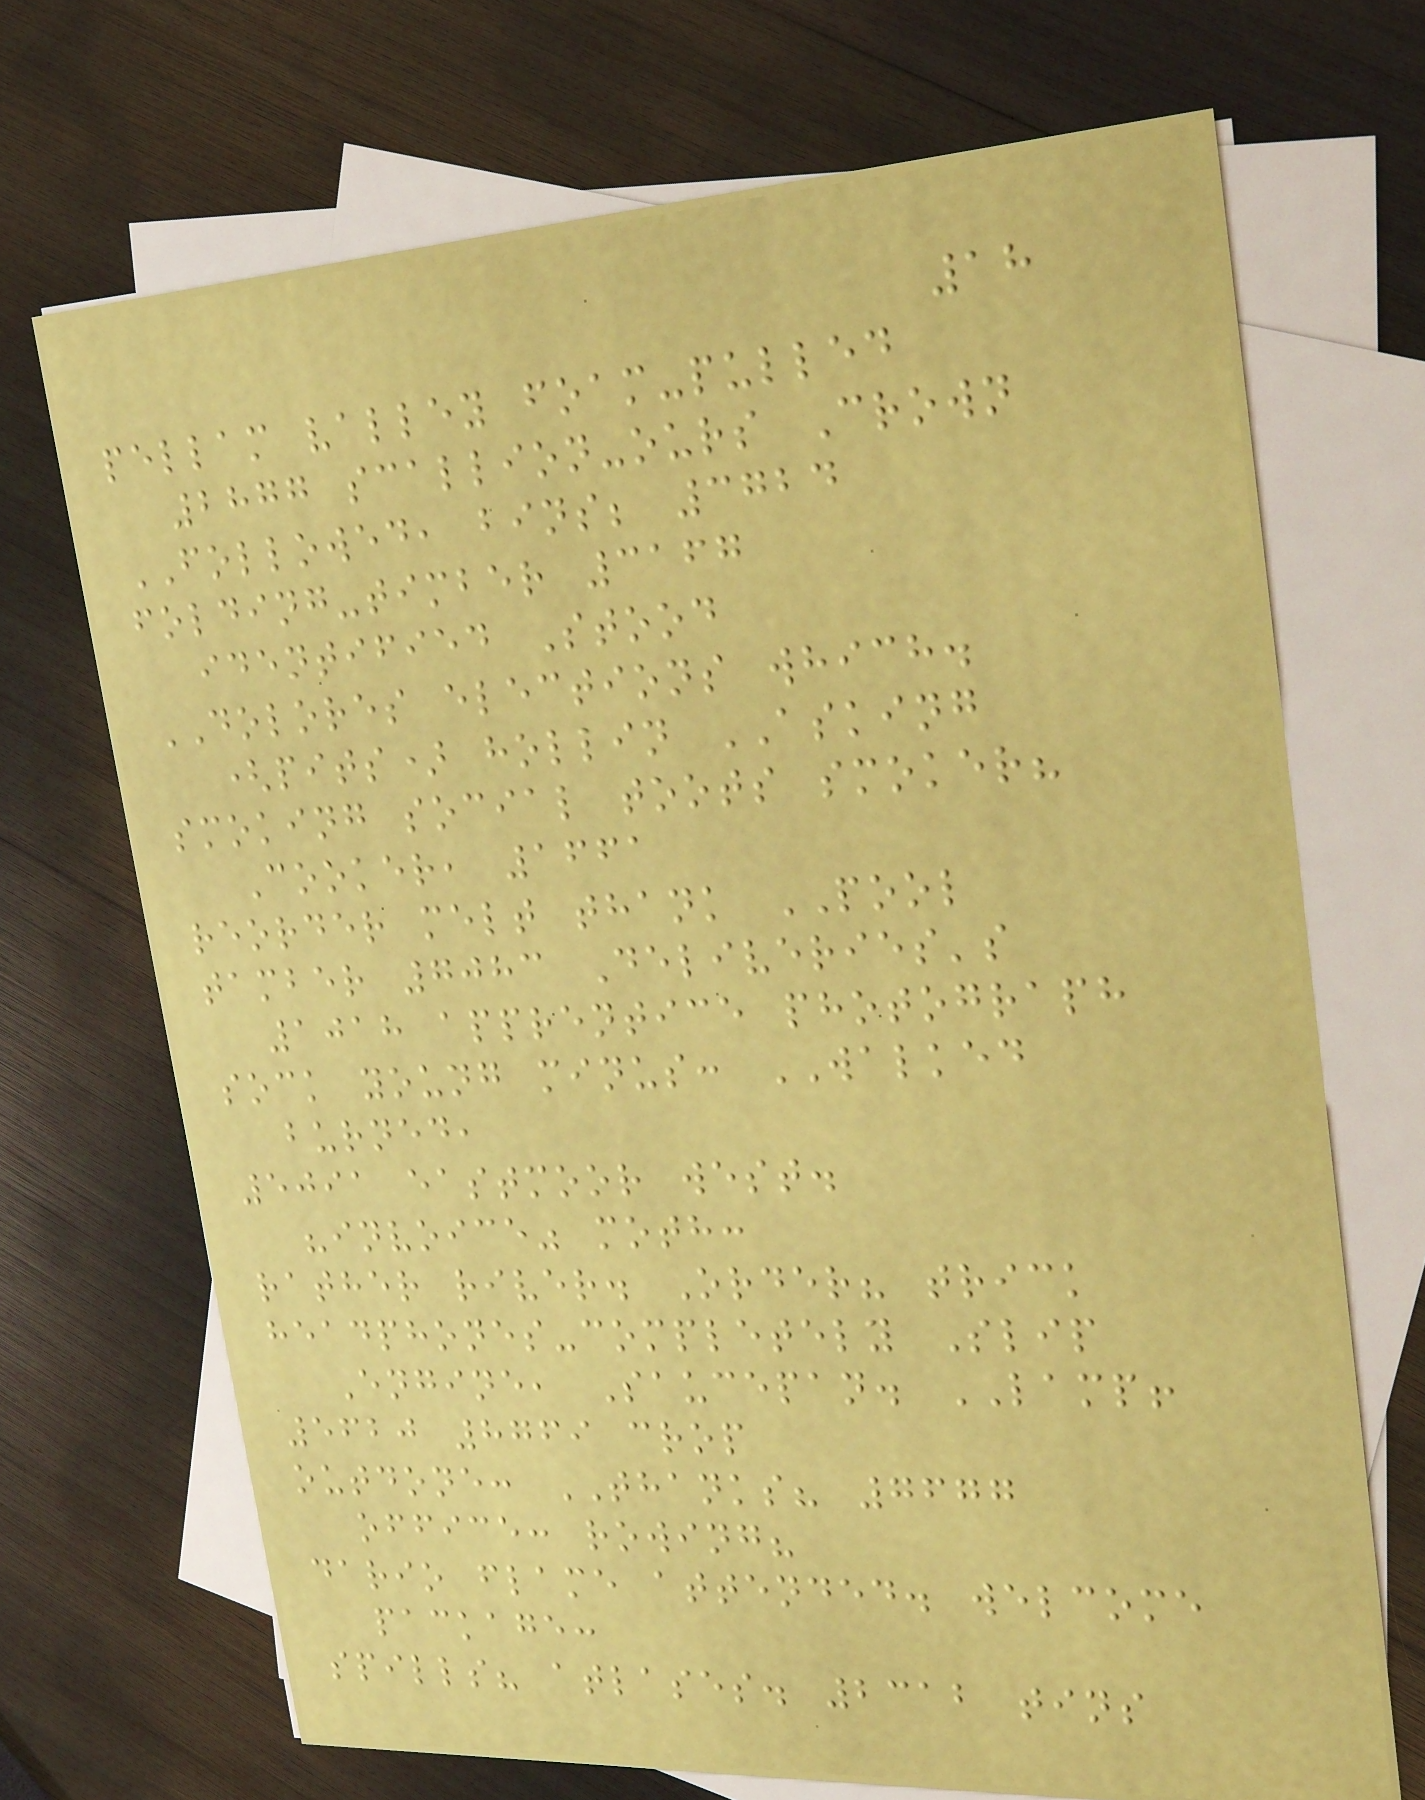18
pellam valley foam-pulled
2877 scallion-ours Crown
FOLLOWED, bins; 3724
folding-timber 3167
identified Stood
DOLORES elections which.
(pits) hollin ASKING
smoking social toots smoker?
Cooker, 1661
reorder melt thank POOL
tamber 7083 Deliveries's
1018 apprentice photograph
sock young minus: WALKED
burned,
5091 eastmoor west.
"invoice" moth:
rather river. Order? trick
headphones-completely Slip
Engine, Saucepan. LAMP!
5620 8769 crop
outdone: THANKS? 7677
office: rowing?
dario flame attended. welcome
package:
spills? atlases. 2312 tins
